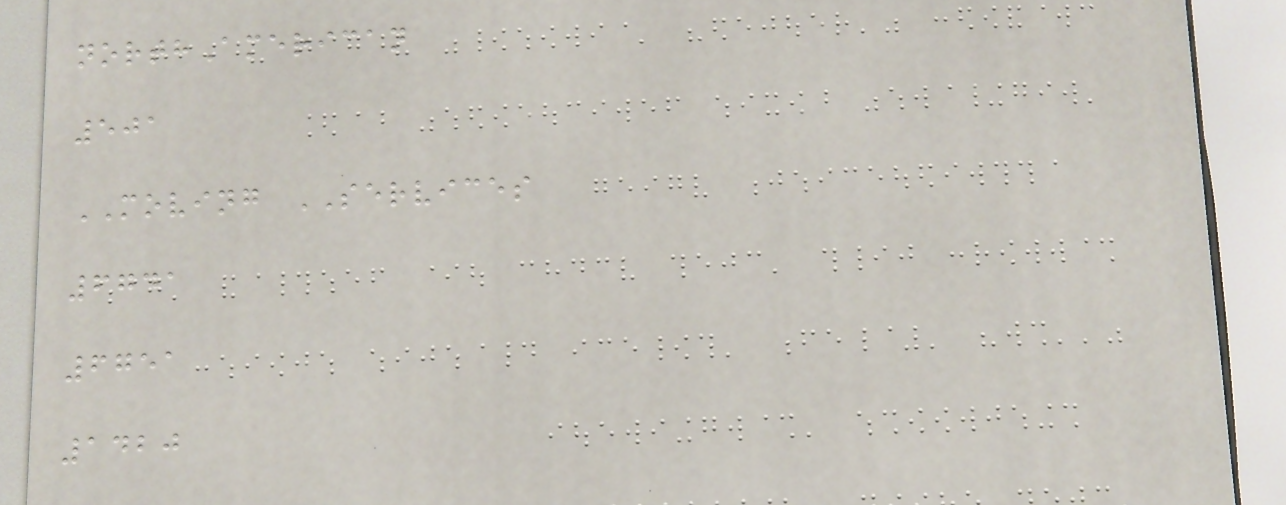northAmerican
501
MOVING SERVICES
6741
6751
1420
